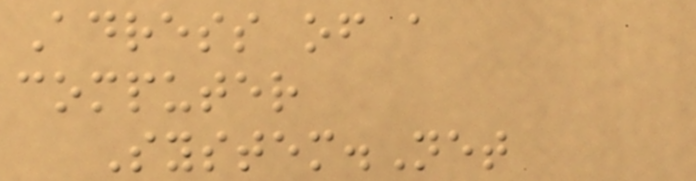Adress of a
computer
System.Net
